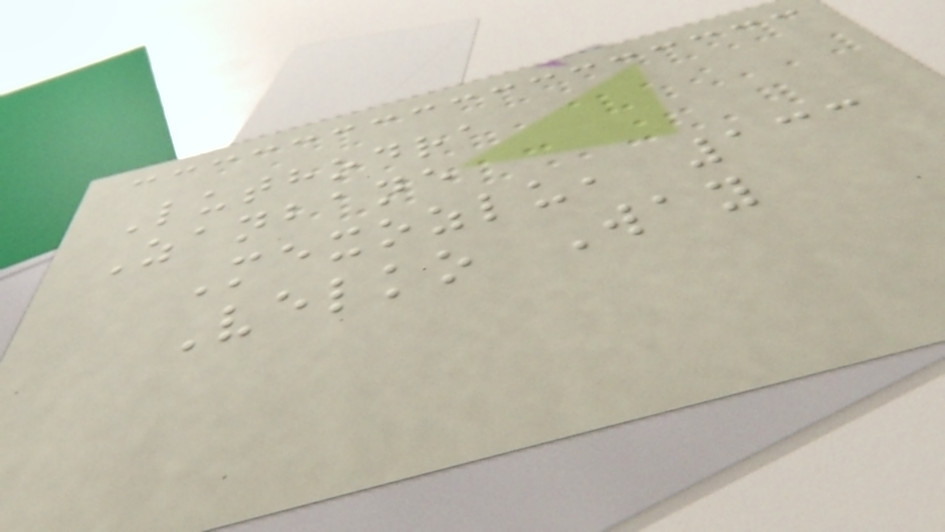Luthodra
Zanbane
Mexozlu, 133
Velko Way
